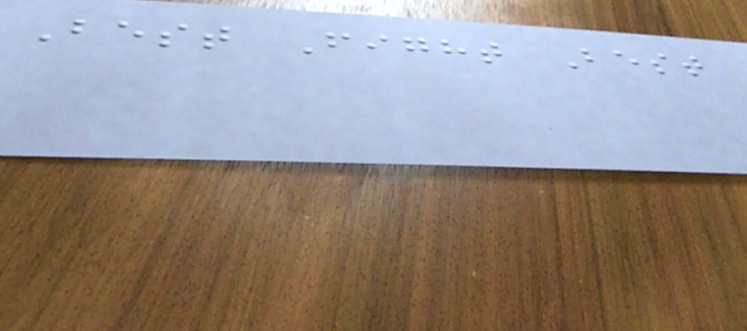Best Fight Best
